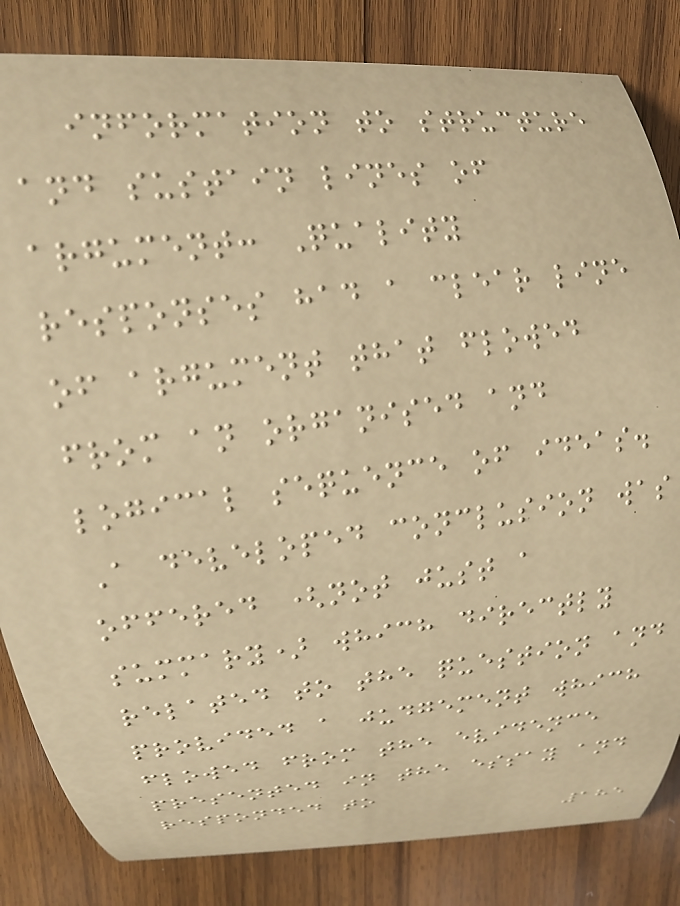information to structure
and sustain lines of
argument: Quality
responses had a clear line
of argument that flowed
from an organised and
logical sequence of ideas.
A developed conclusion was
offered (not just a
summary) which directly
related to the question and
provided a judgement which
flowed from the evidence
presented in the essay and
responded to
185
